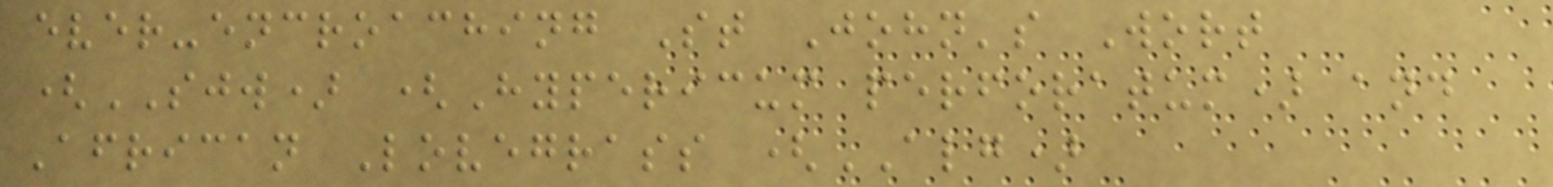ever-encroaching St John's Wort
(SJW) (Hypericum perforatum) and
African Lovegrass (ALG)
